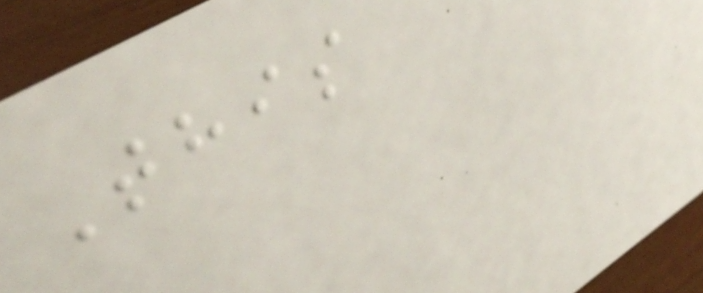This
